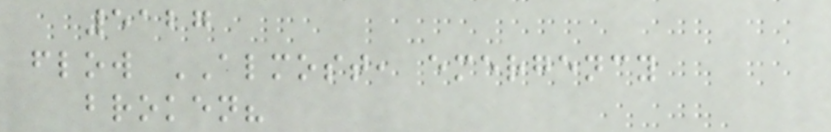5127
flow ALMOST, emergency
broken?
